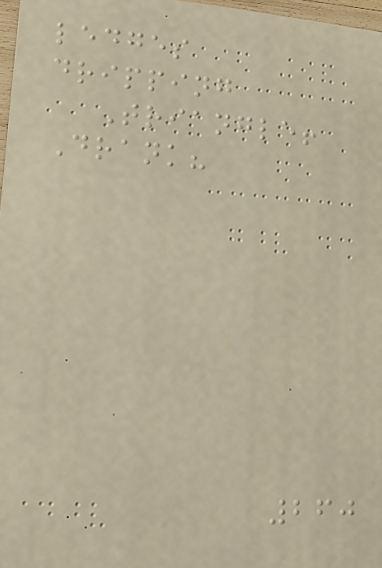ledges
dripping
Triangle!
Drank?
260
